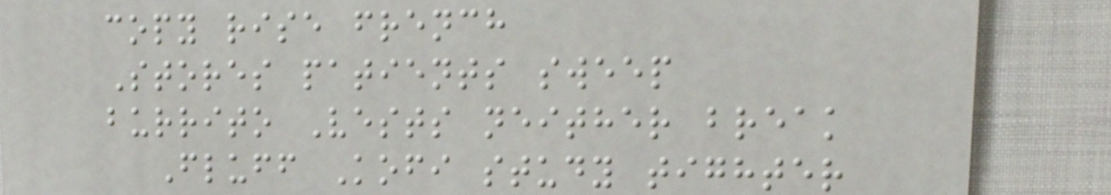copy rise french
Stores patients sweep
burrito Vests neither break
Fluff Kofi study tighter
